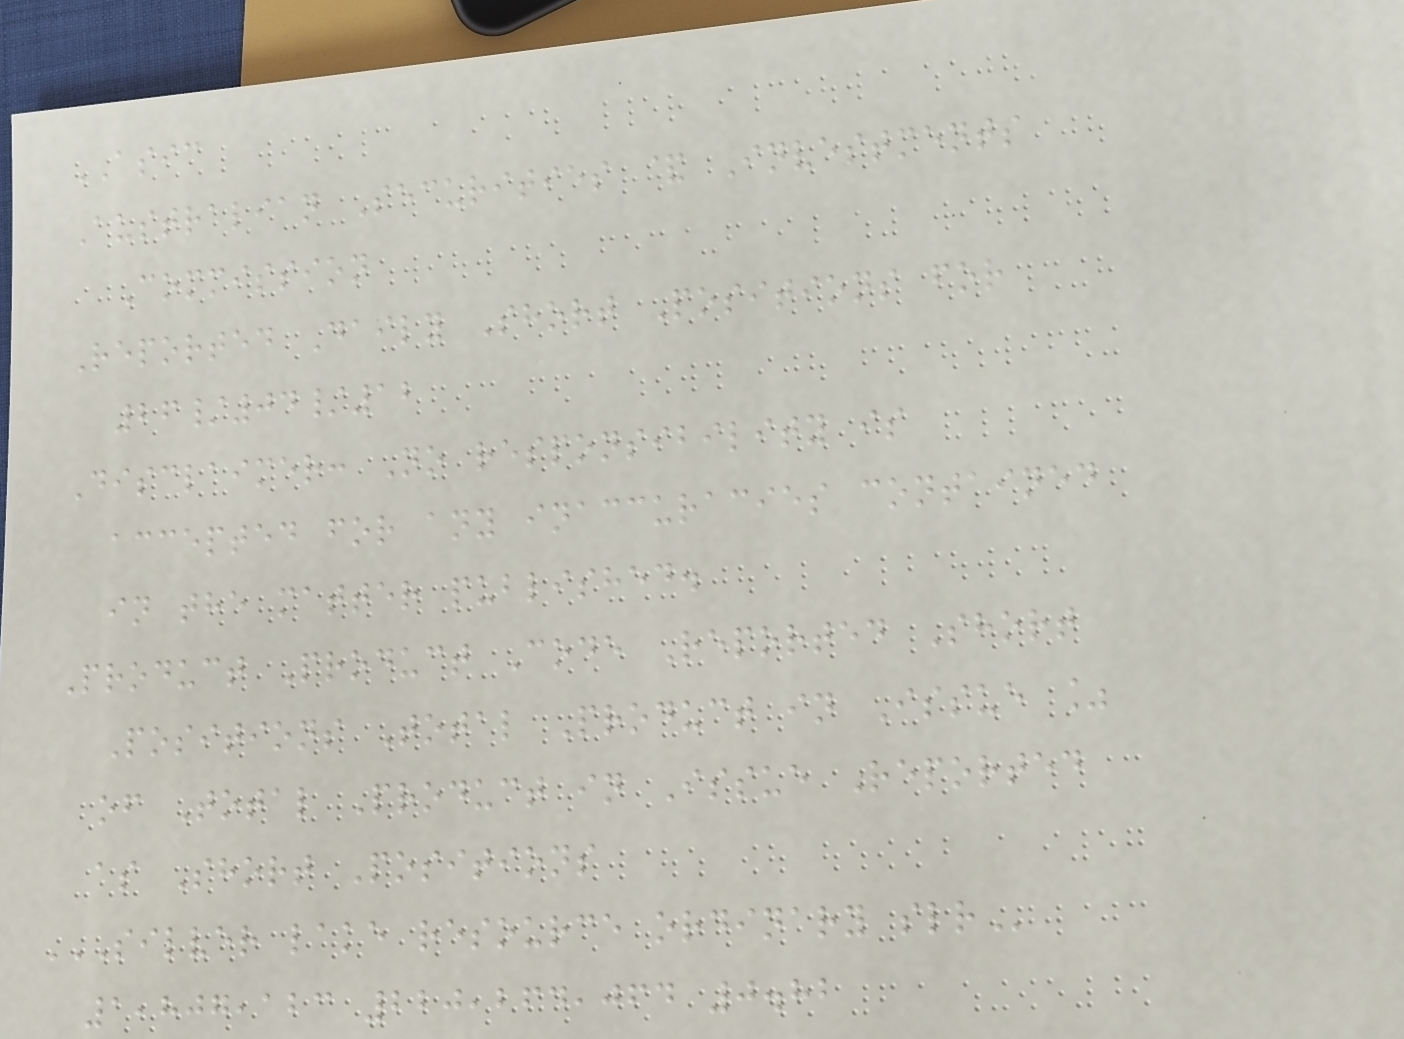ASIC
Australian Securities & Investments
Commission
Reported Daily Short Positions for
26/04/12
Disclaimer: No responsibility is
accepted for any inaccuracies contained
in the matter published.
Product Product Code Reported Short
Positions Total Product in Issue %
of Total Product in Issue Reported
as Short Positions
SILVER LAKE RESOURCE ORDINARY SLR
1,807,123 220,264,064 0.82
